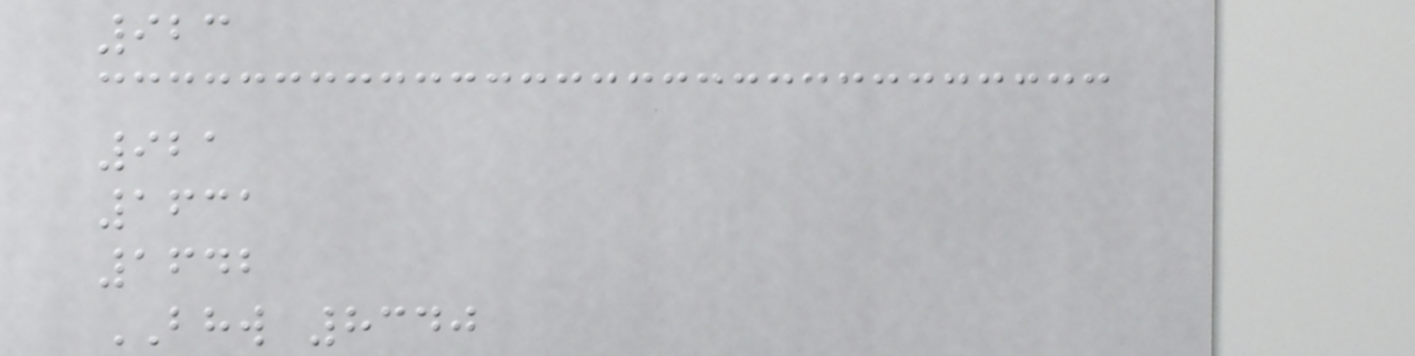923
921
1631
1642
BHW 8340
